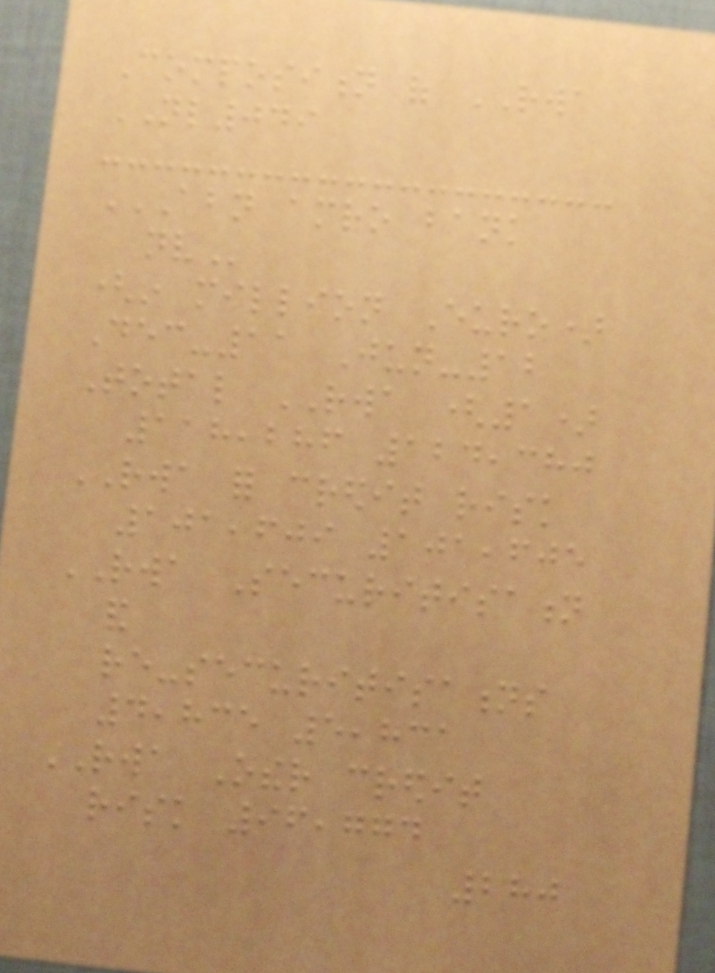Composition of RWA
NL049
ABN AMRO BANK
NV
(in million Euro)
Dec-11 Jun-12
Total RWA (1)
118,286 124,380
RWA for credit risk
101,609 101,605
RWA Securitisation
and
re-securitisations
4,835 5,831
RWA Other credit
risk 96,774
280
